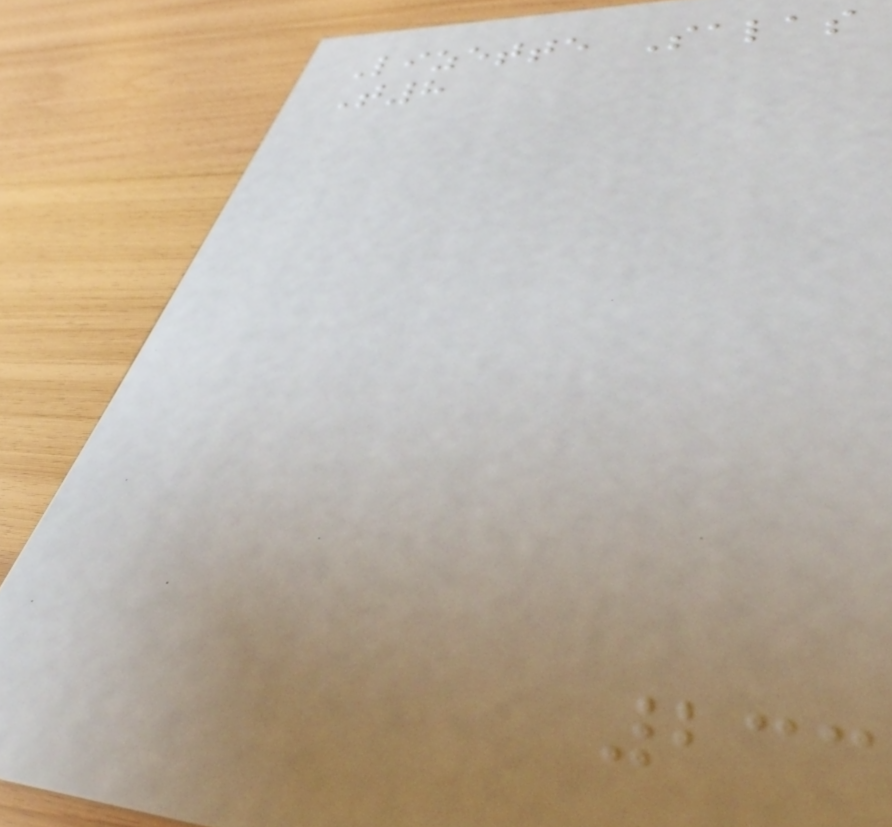Lizette Salas
T8
233
